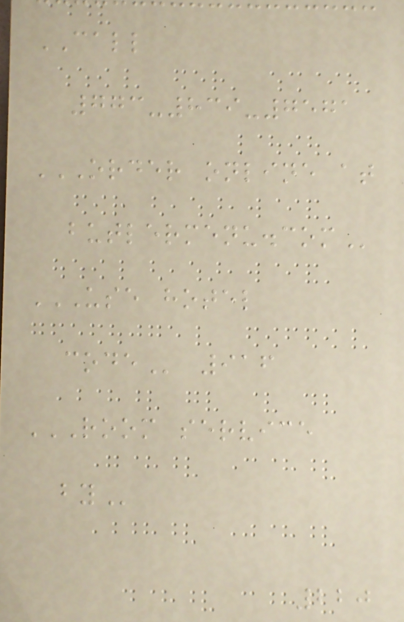CALL
773-839-7571
ORDER ONLINE AT
BUTLERMENU.COM
USE HOTEL
CODE 916
ROOM SERVICE
BY
220
